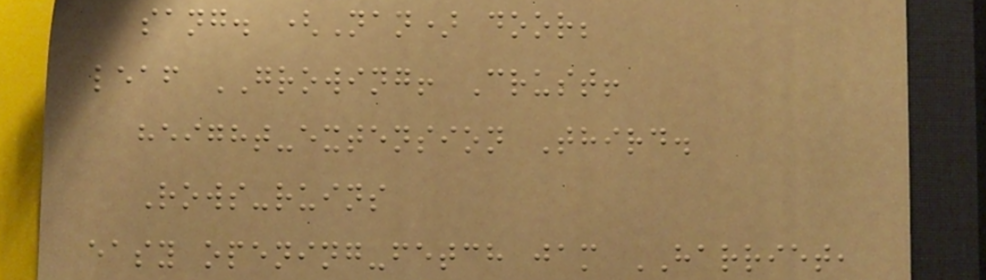sang. (Nan) door;
leaf GROWING! Crust!
height-extension Third.
Rows-ruins
easy opening-fetch jam HARRIET,
